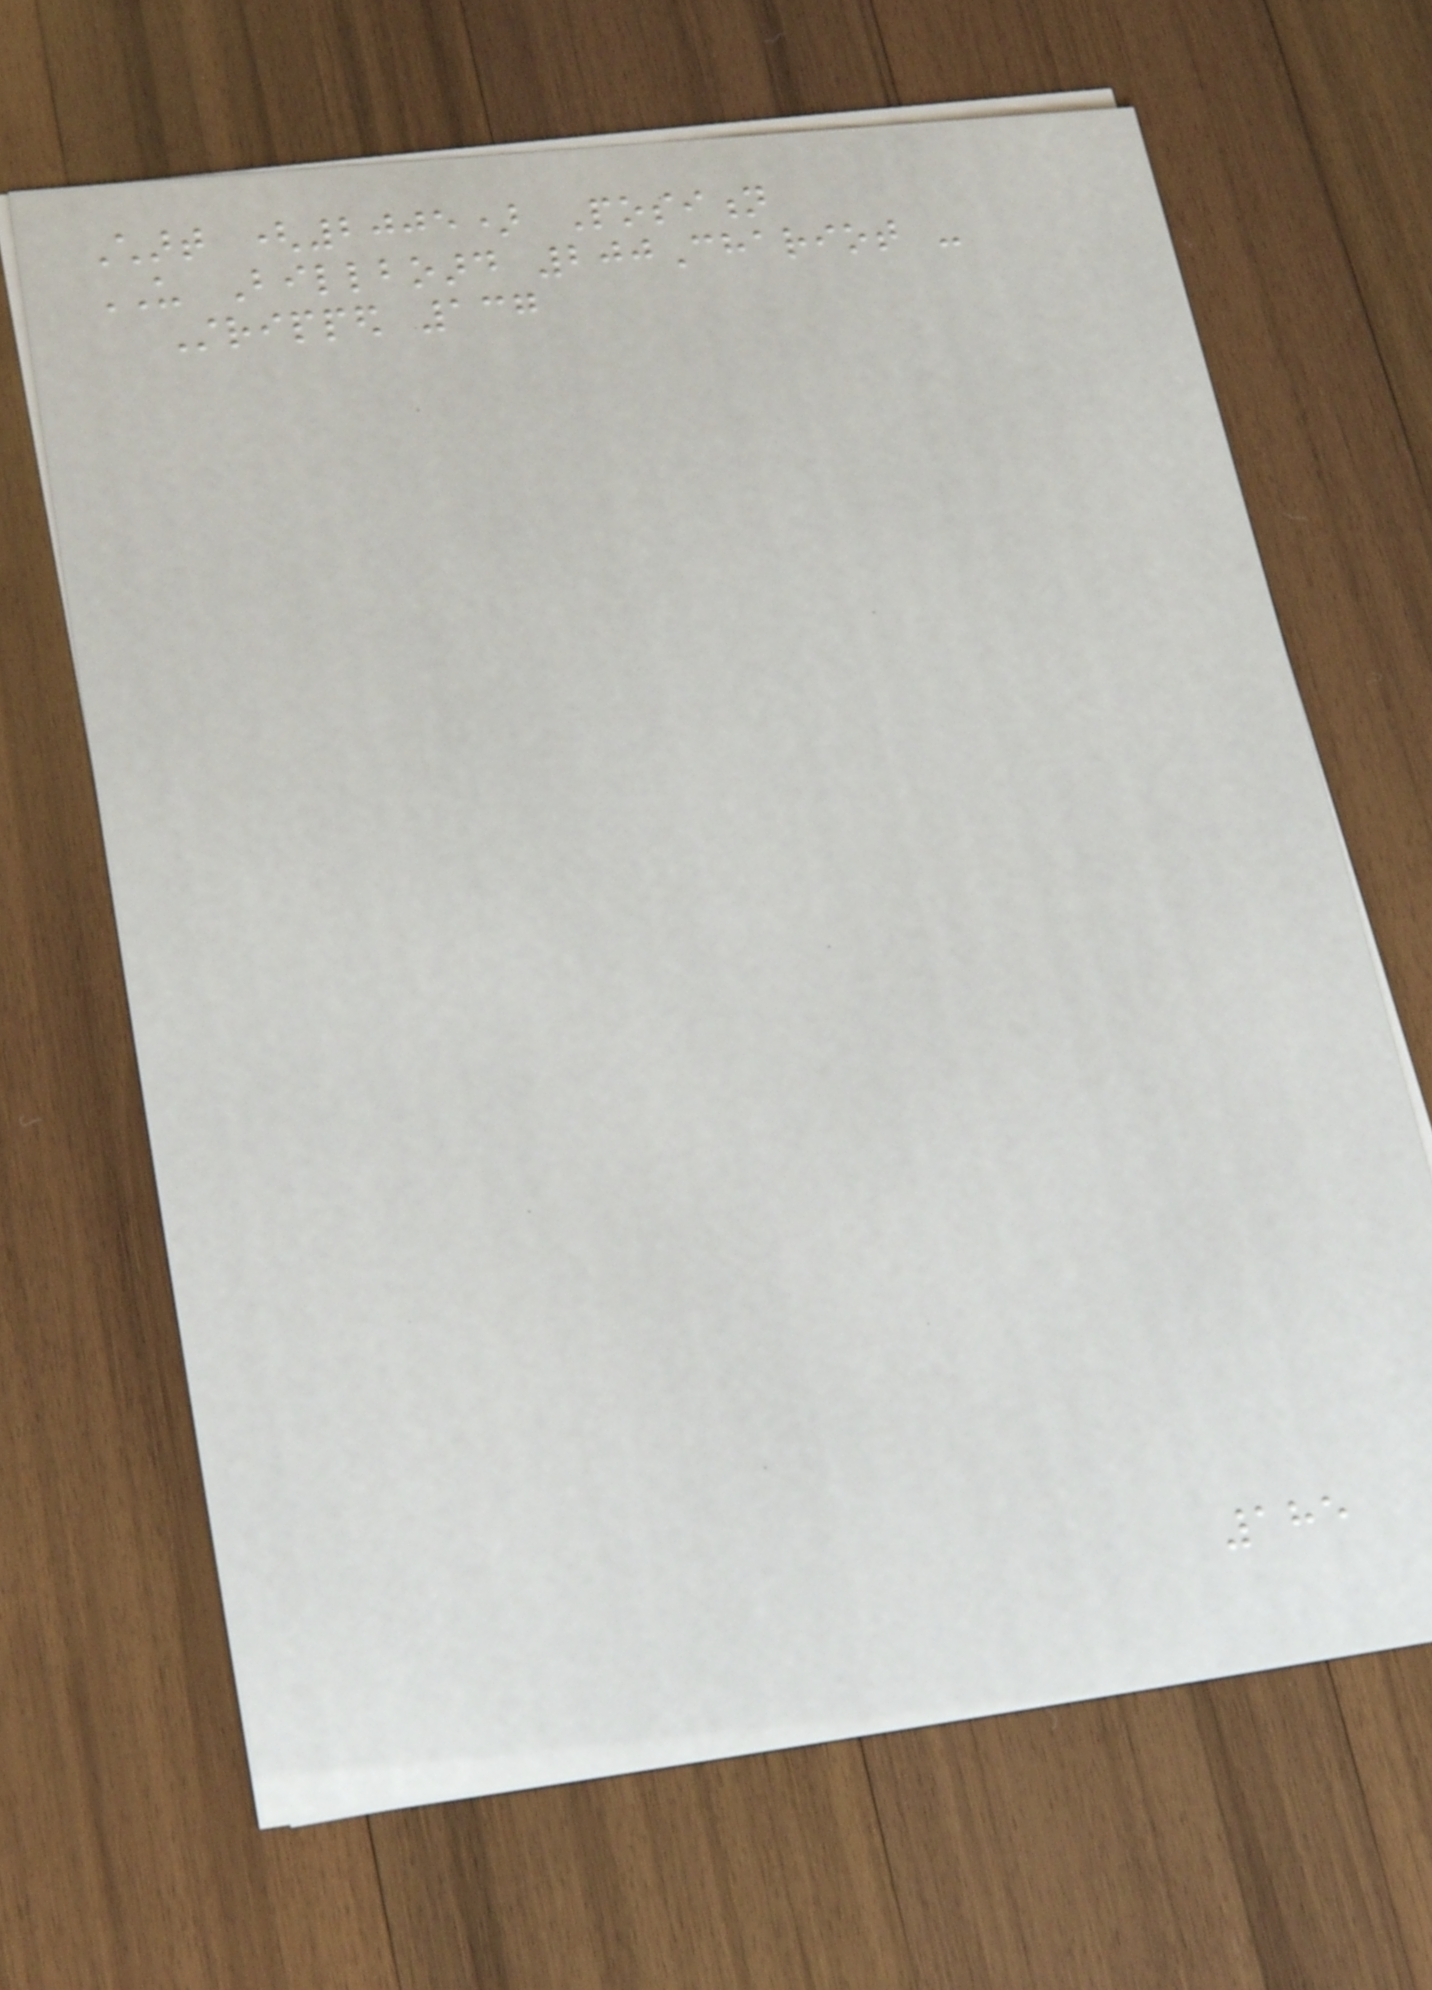Chart (2005) Position
US Billboard 200Chariot -
Stripped 137
185
